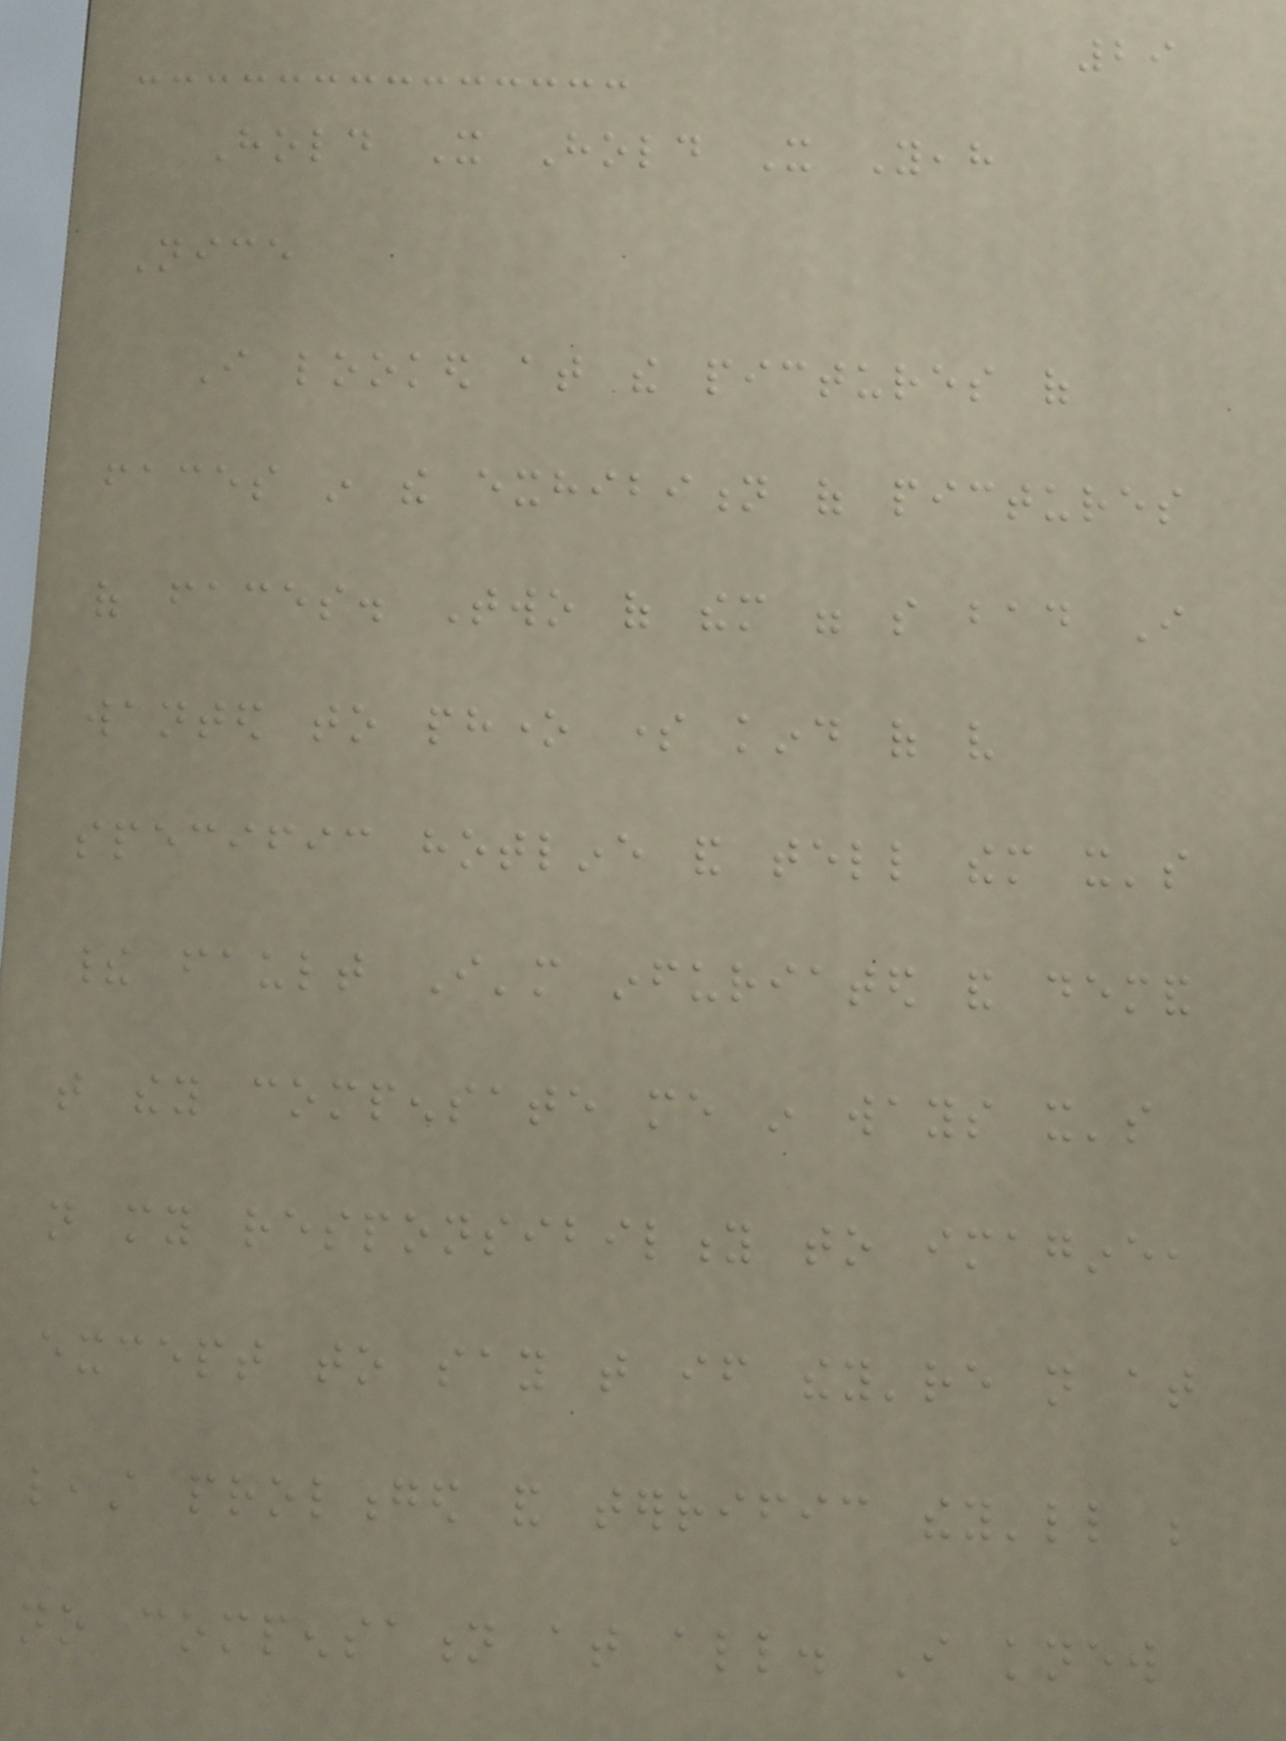29
Hold It Hold It Yeah
Nice
I looked at the pictures of
faces in the exhibition of pictures
of faces. Two of them were so bad I
wanted to phone some kind of very
specific hotline and tell them it's
their fault I'm infuriated and demand
that they compensate me in ways it's
not my responsibility to imagine,
except to say that if they're not at
least prolonged and terrific they'll be
no compensation at all. I knew
